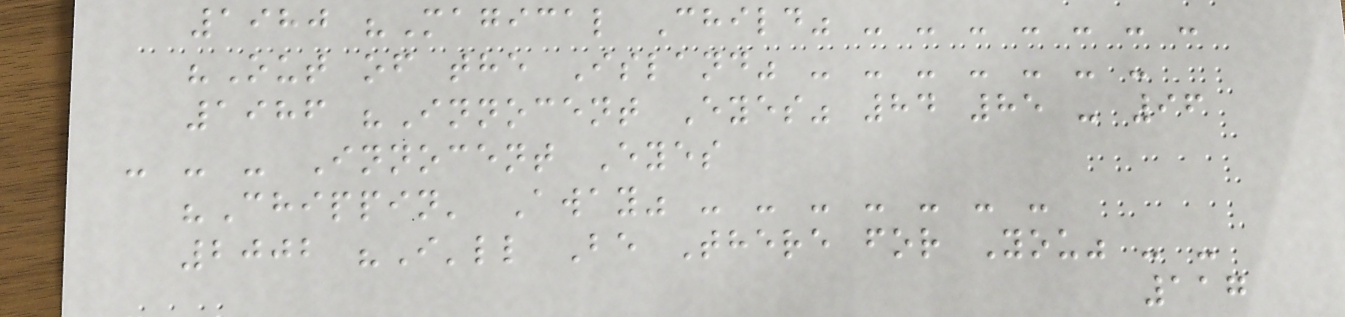1980 "Magical Child" - - - - - - -
"Out of the Island" - - - - - - -
1986 "Innocent Eyes" 84 85 - 96
- - - Innocent Eyes
"Chippin' Away" - - - - - - -
2002 "I'll Be There for You" - -
117
